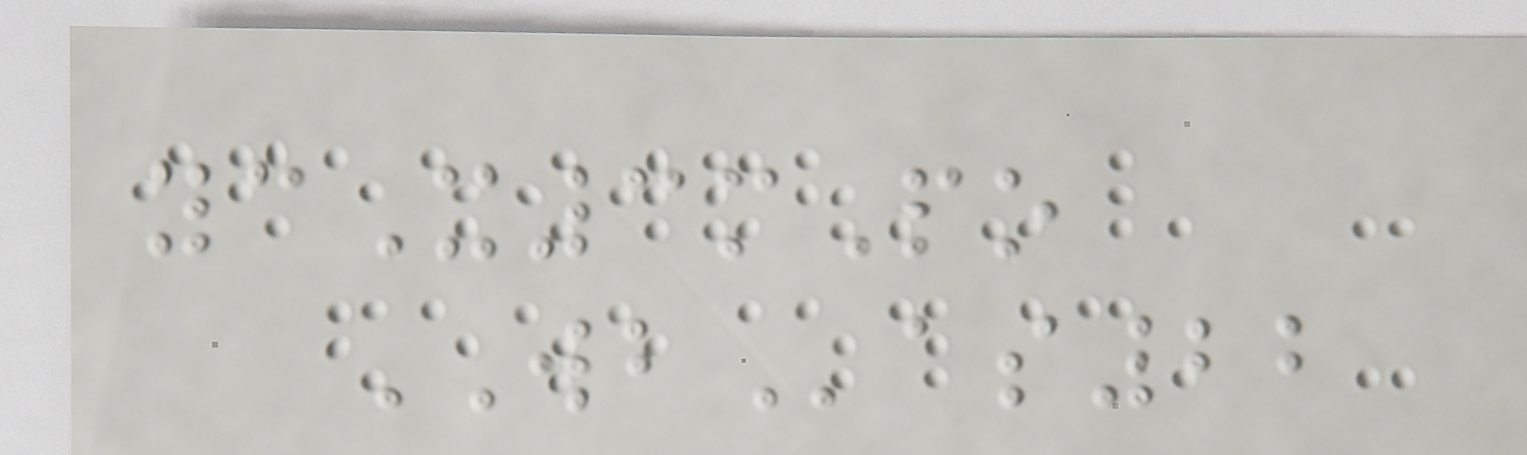ycX3mPo
WBas22
